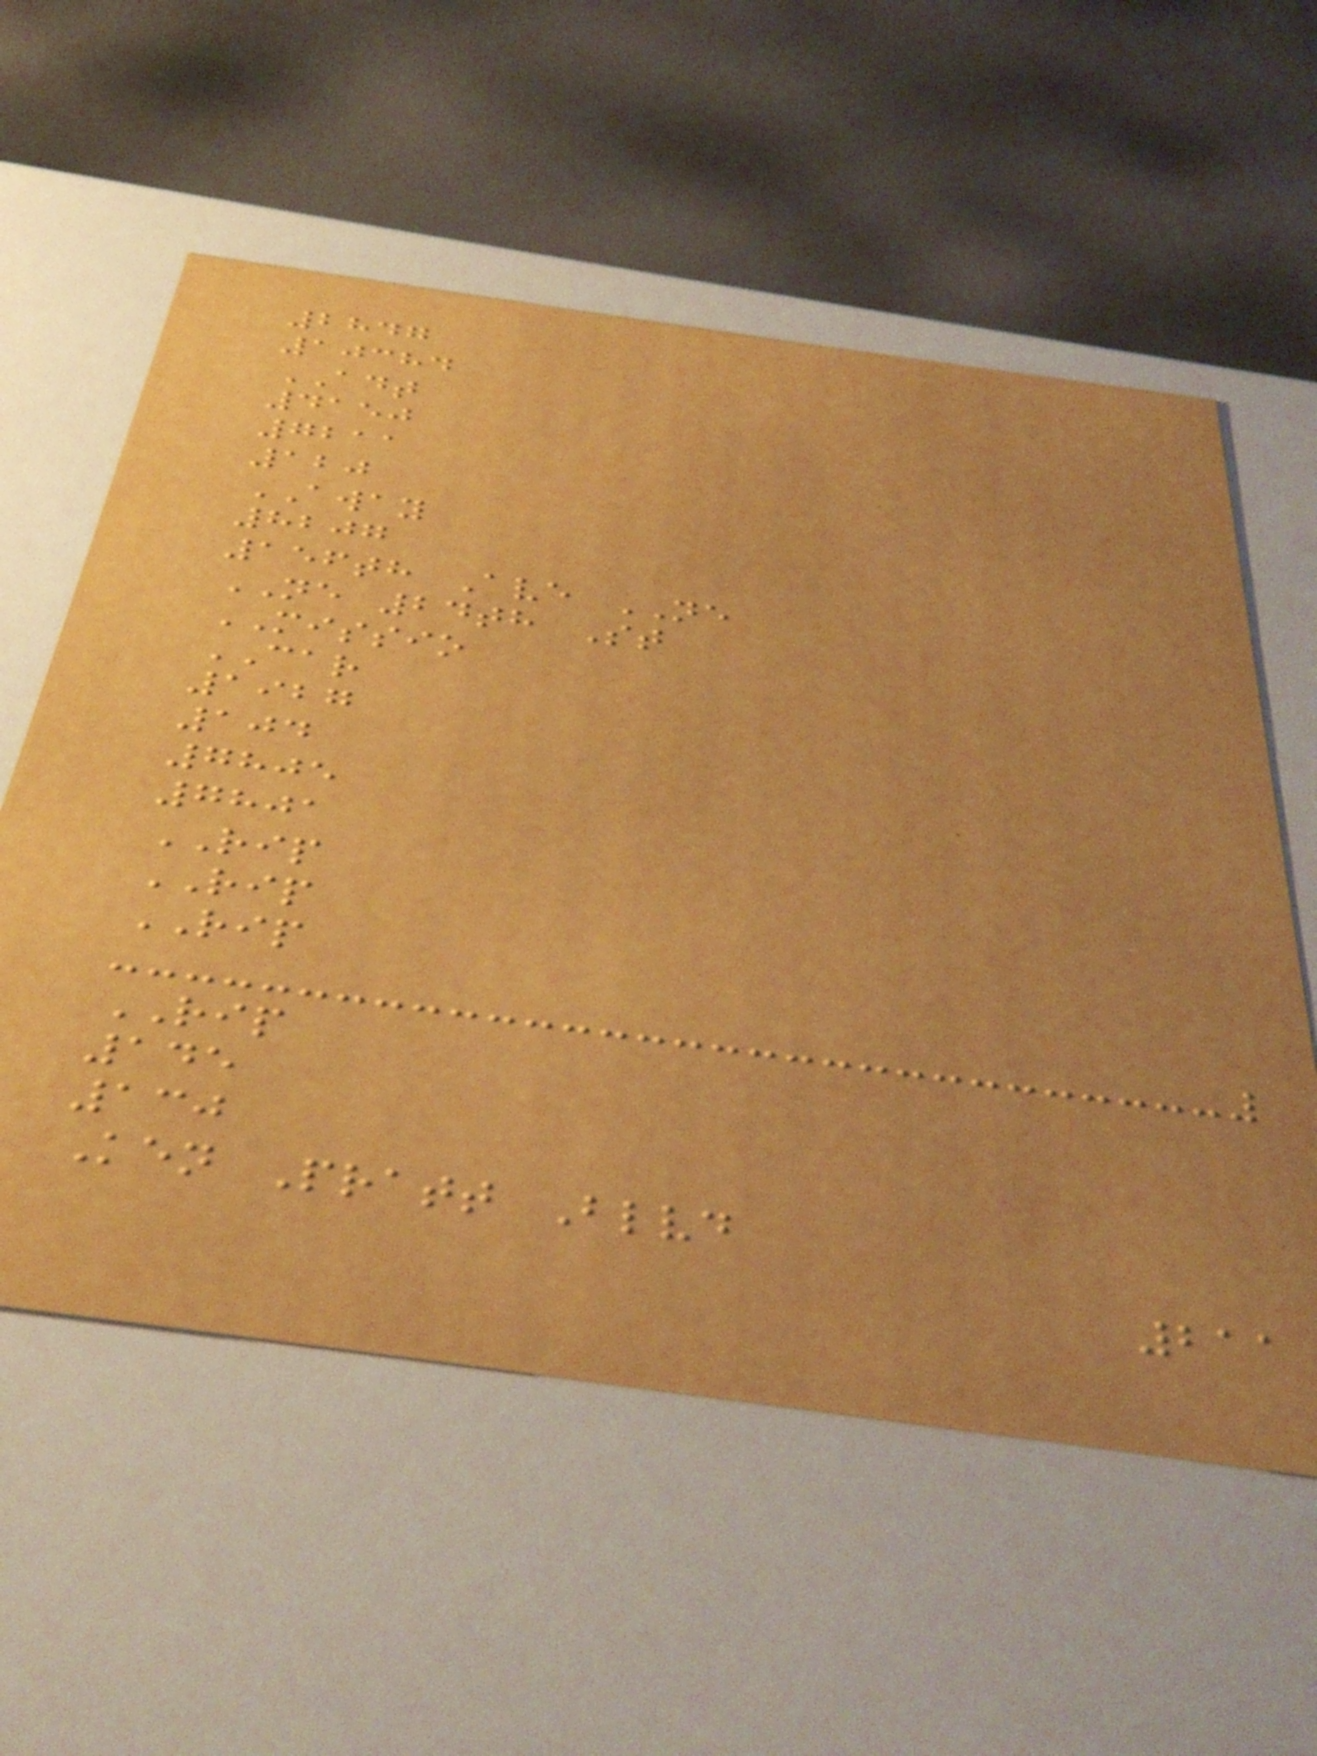2847
10384
ADT
4150
7211
120
AWAY
8207
156th Ave NE
NE 24th St
MISSIO
CAR
1927
104
7805
7801
RIP
RIP
RIP
RIP
145
130
Ken Pratt Blvd
211
